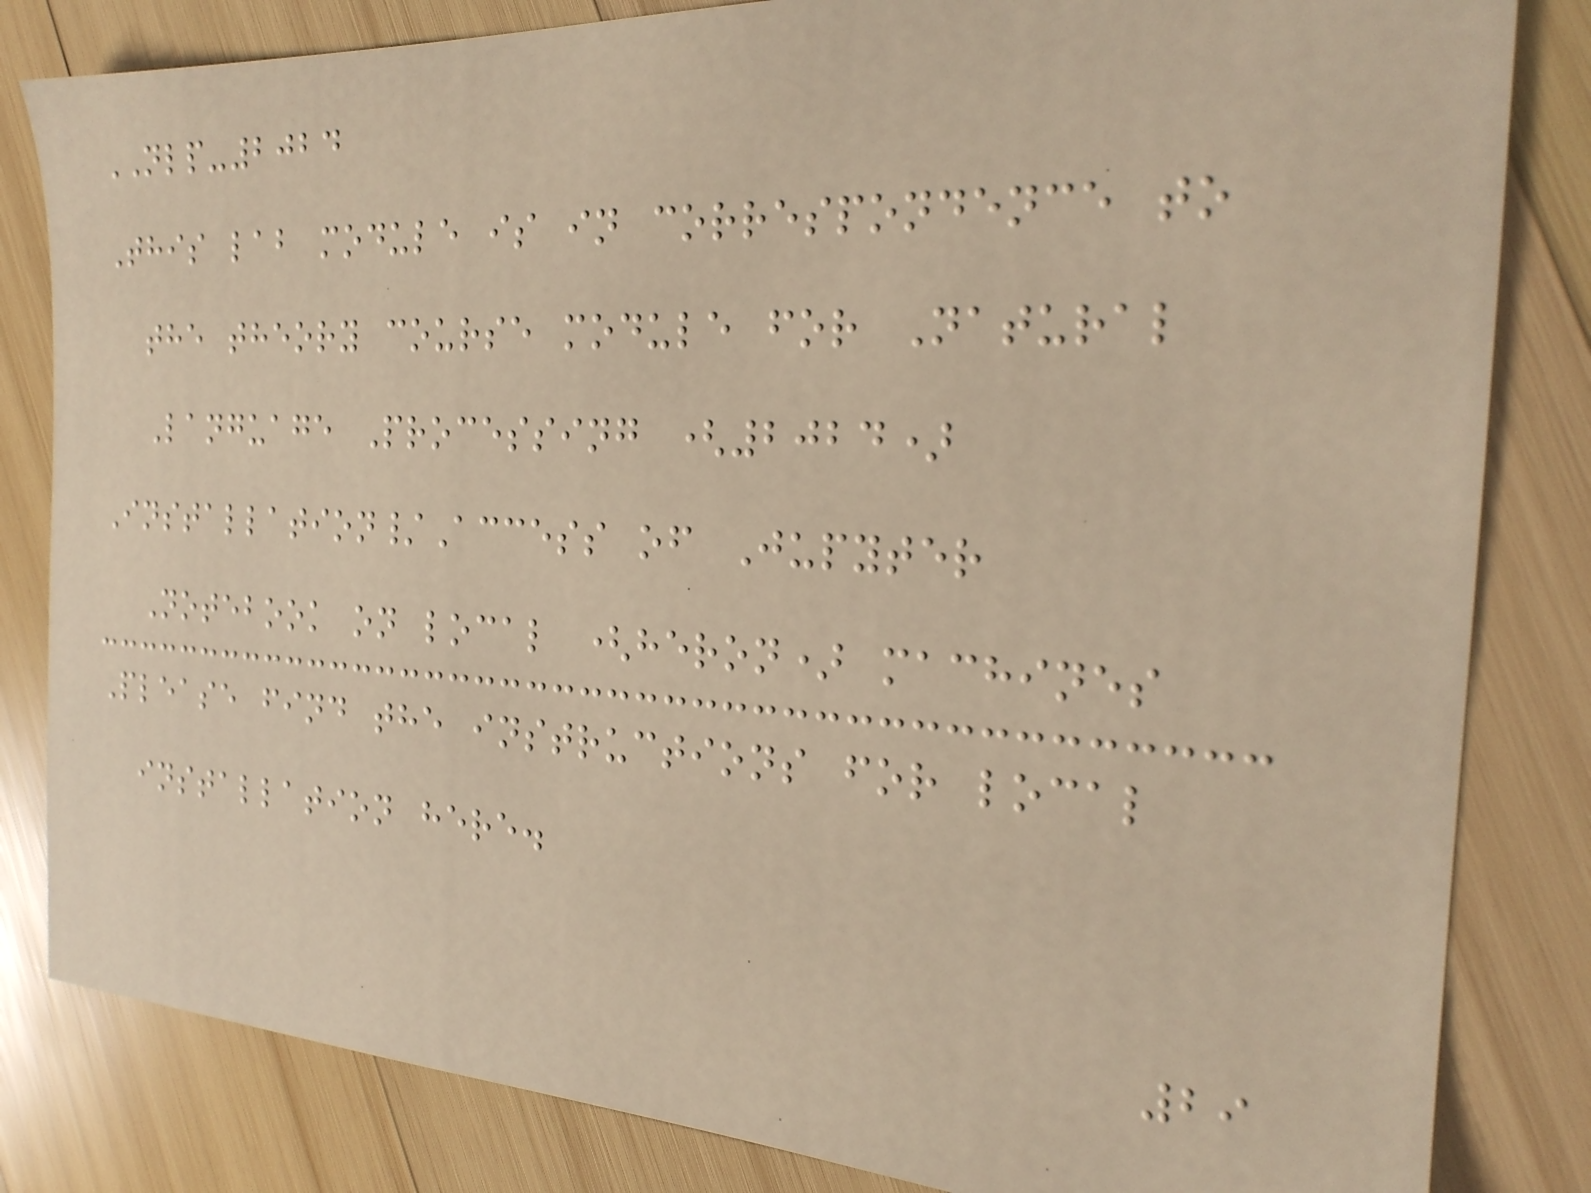NLP-2024
This lab module is in correspondence to
the theory course module for Natural
Language Processing (2024)
Installation/Access of Jupyter
Notebook on local (heron) machines
Please find the instructions for local
installation here.
29
